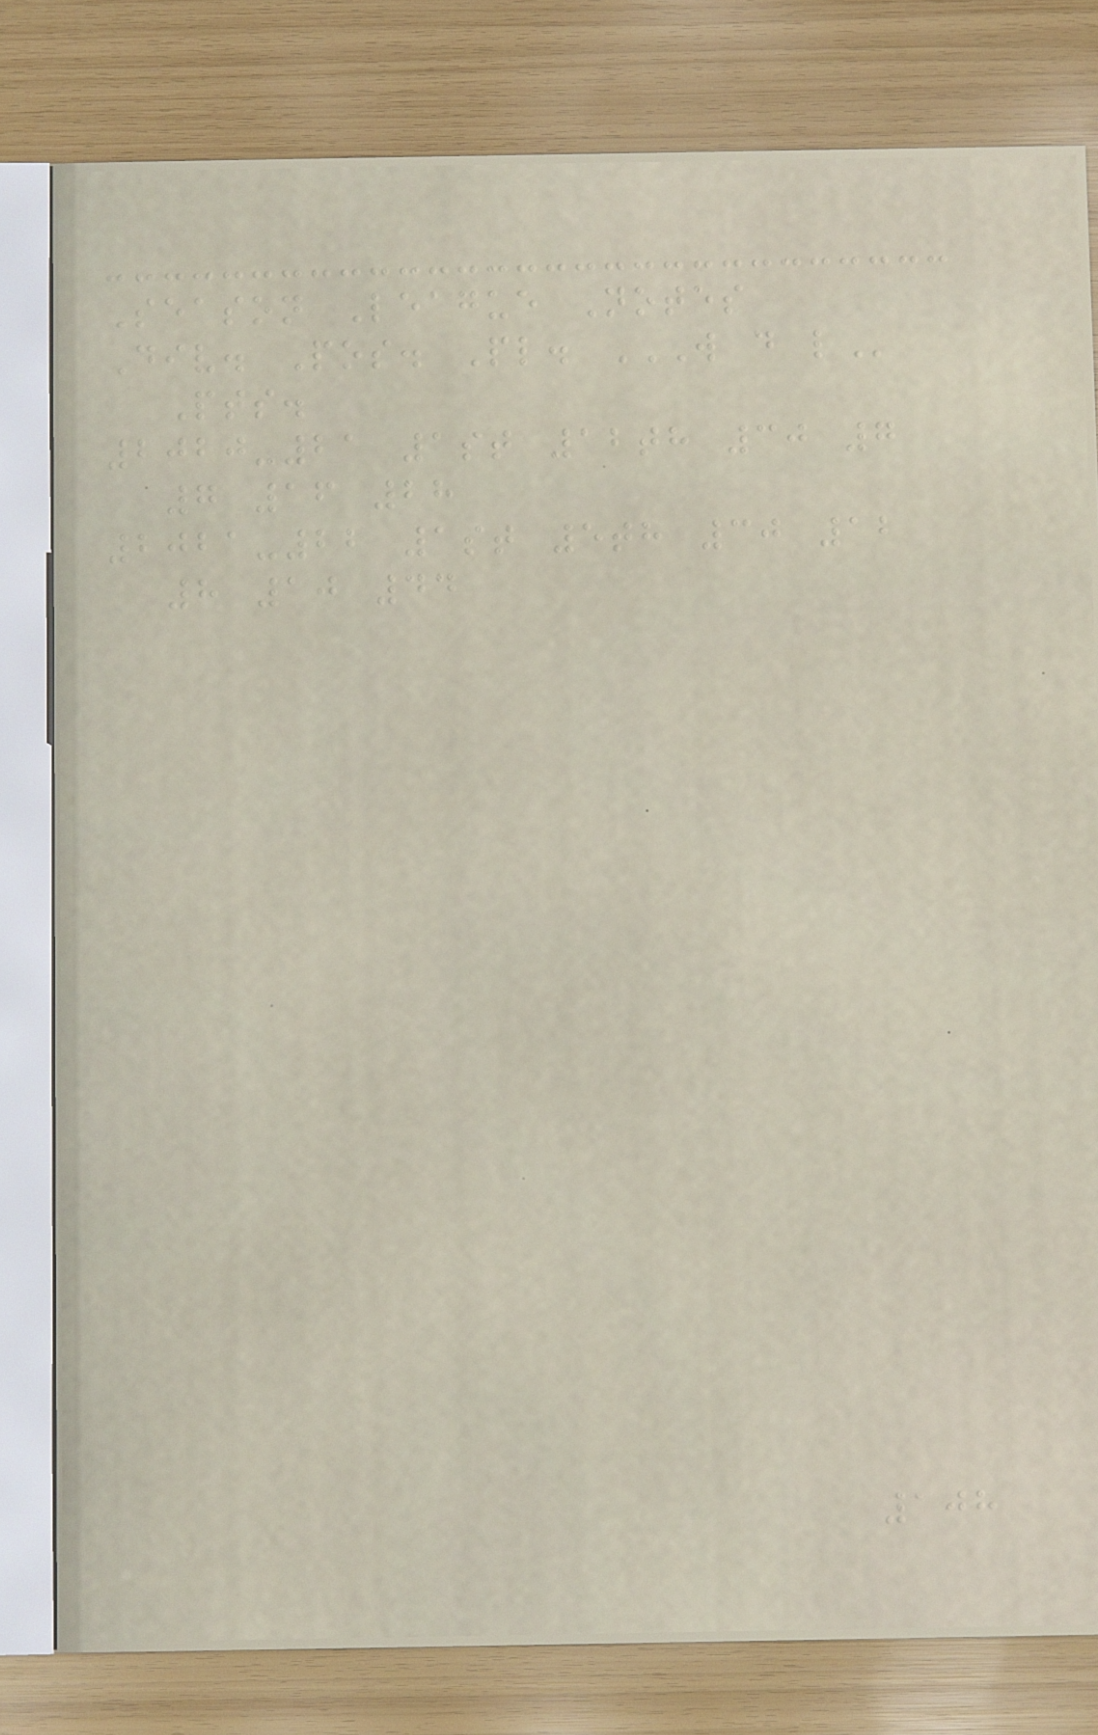Season League Notes
Div. Pos. Pl. W D L
Pts.
2020-21 1st 12th 30 7
7 16 28
2021-22 1st 5th 30 12
8 10 44
108
